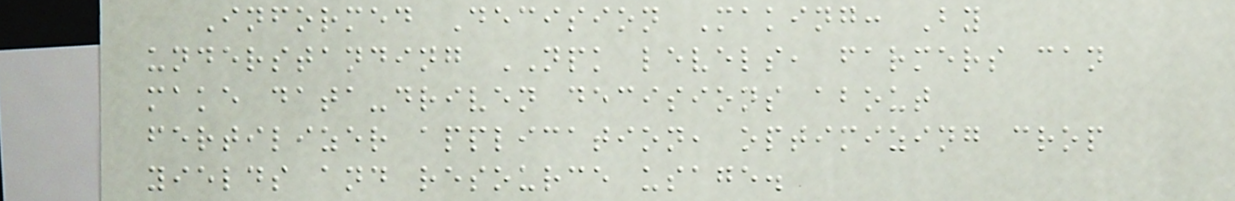Informed Decision Making: By
understanding NPK levels, farmers can
make data-driven decisions about
fertilizer application, optimizing crop
yields and resource usage.
